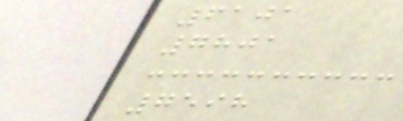6101
7801
7598
